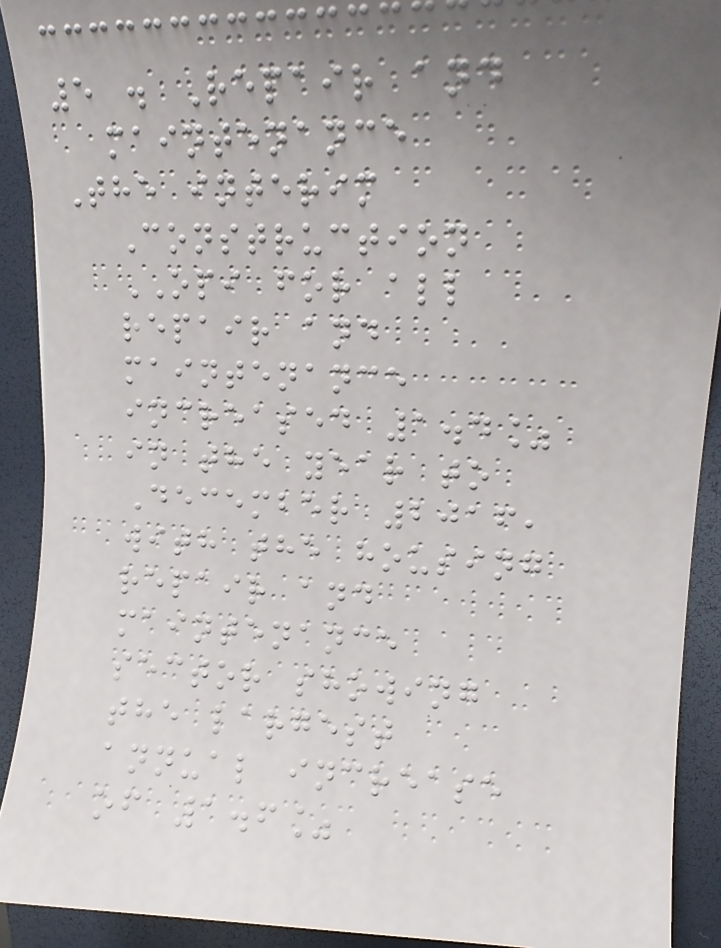5 . Repair and
maintenance
The interim
Construction
OPI for all
repair and
maintenance
increased 1.4%
in the year to
December 2016,
with the housing
repair and
maintenance
sector showing
the largest
annual increase
of 1.6%
